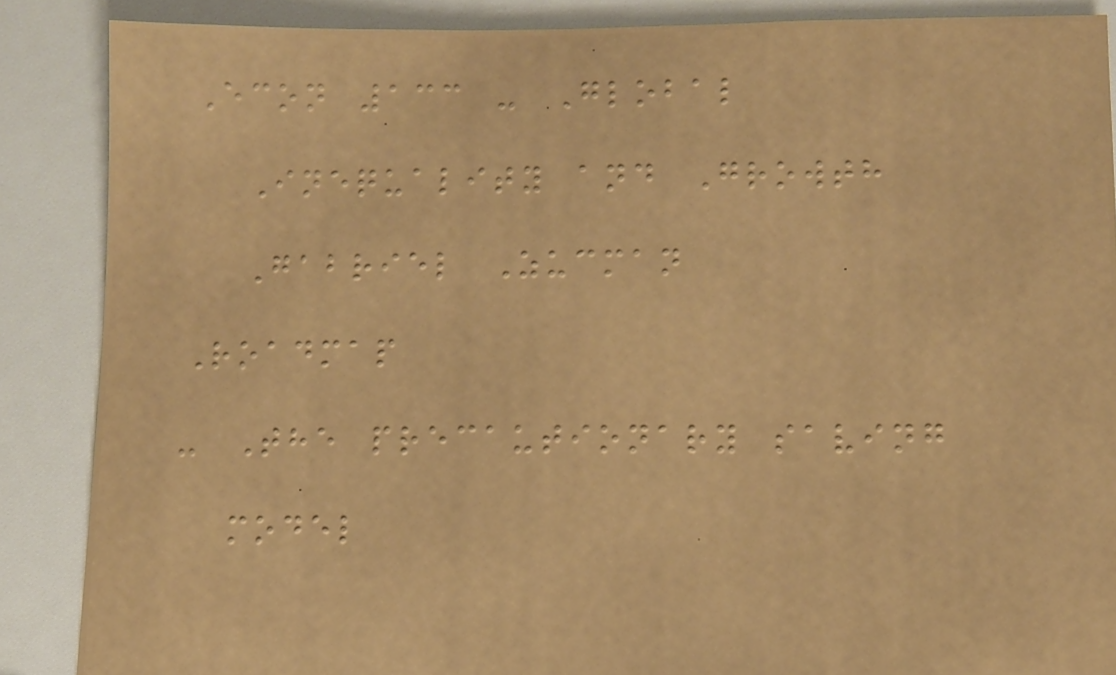Econ 133 - Global
Inequality and Growth
Gabriel Zucman
Roadmap
- The precautionary saving
model
